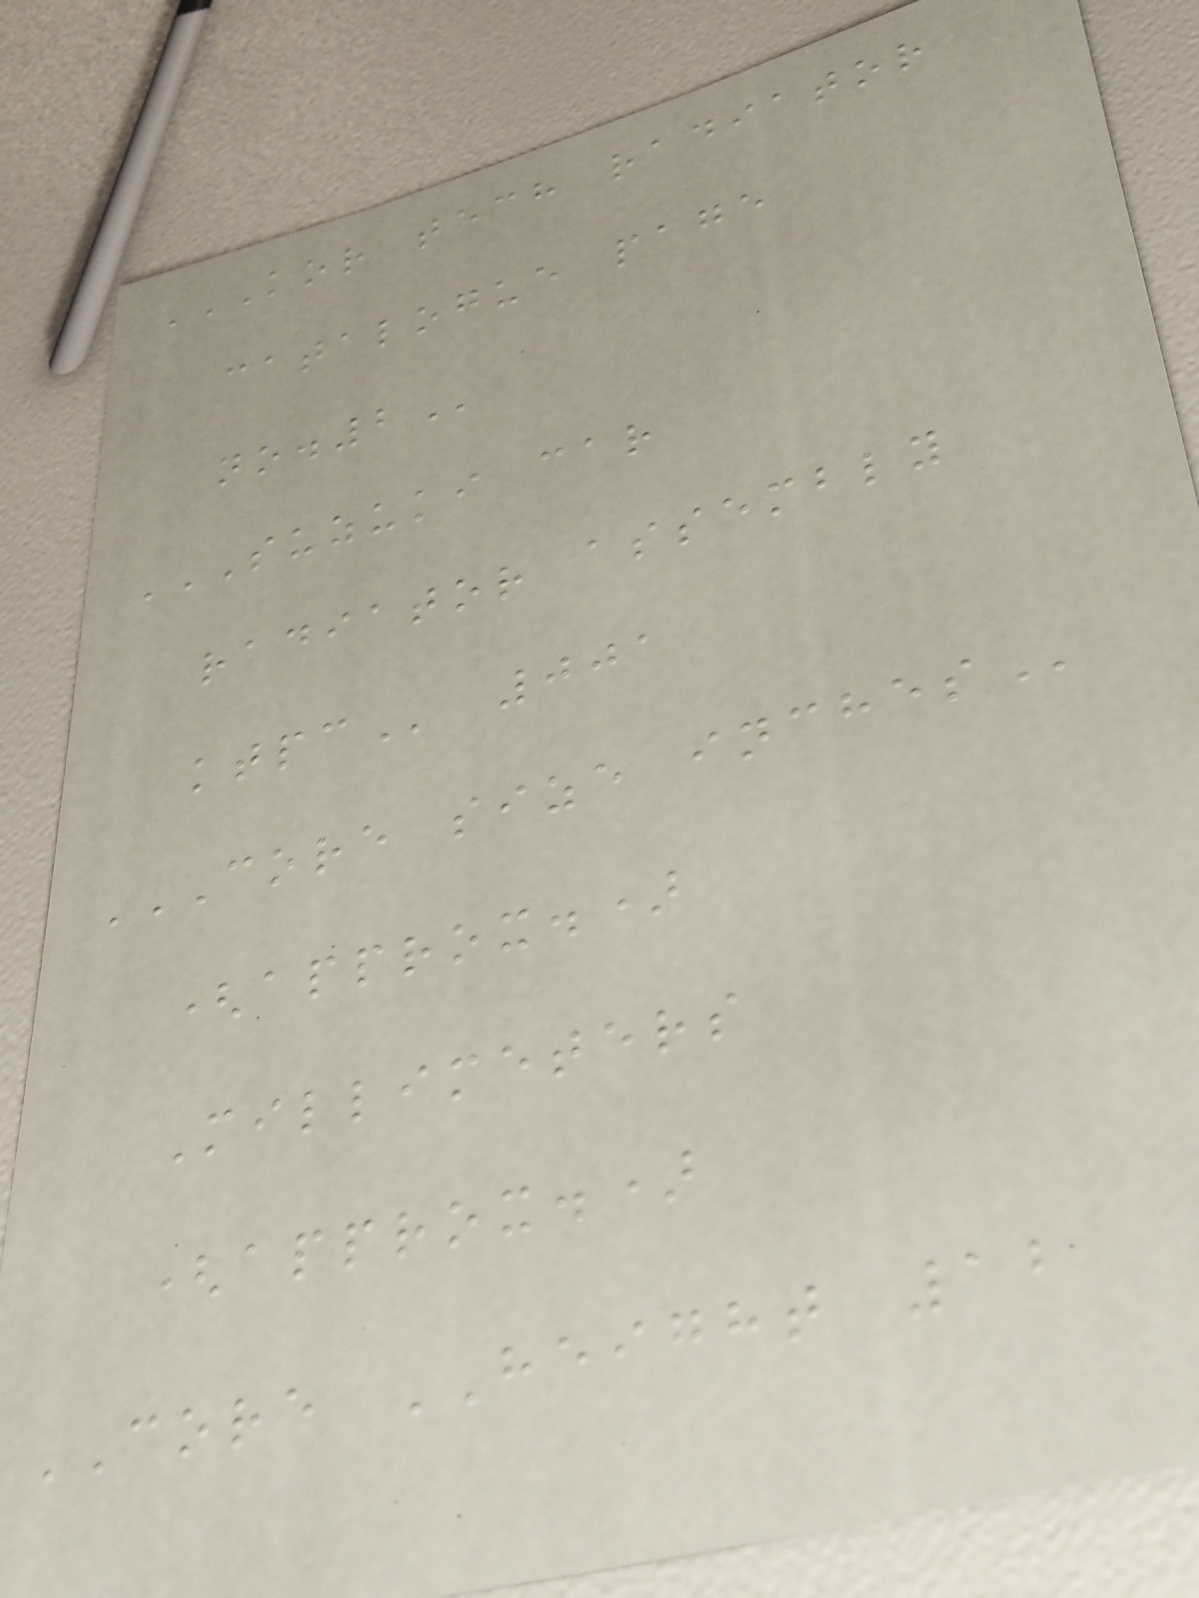KOR TECH RADIATOR
CATALOGUE PAGE
NO.2
SUZUKI CAR
RADIATOR ASSEMBLY
KTPC 001
CORE SIZE INCHES
(approx.)
Millimeters
(approx.)
CORE HEIGHT 12
